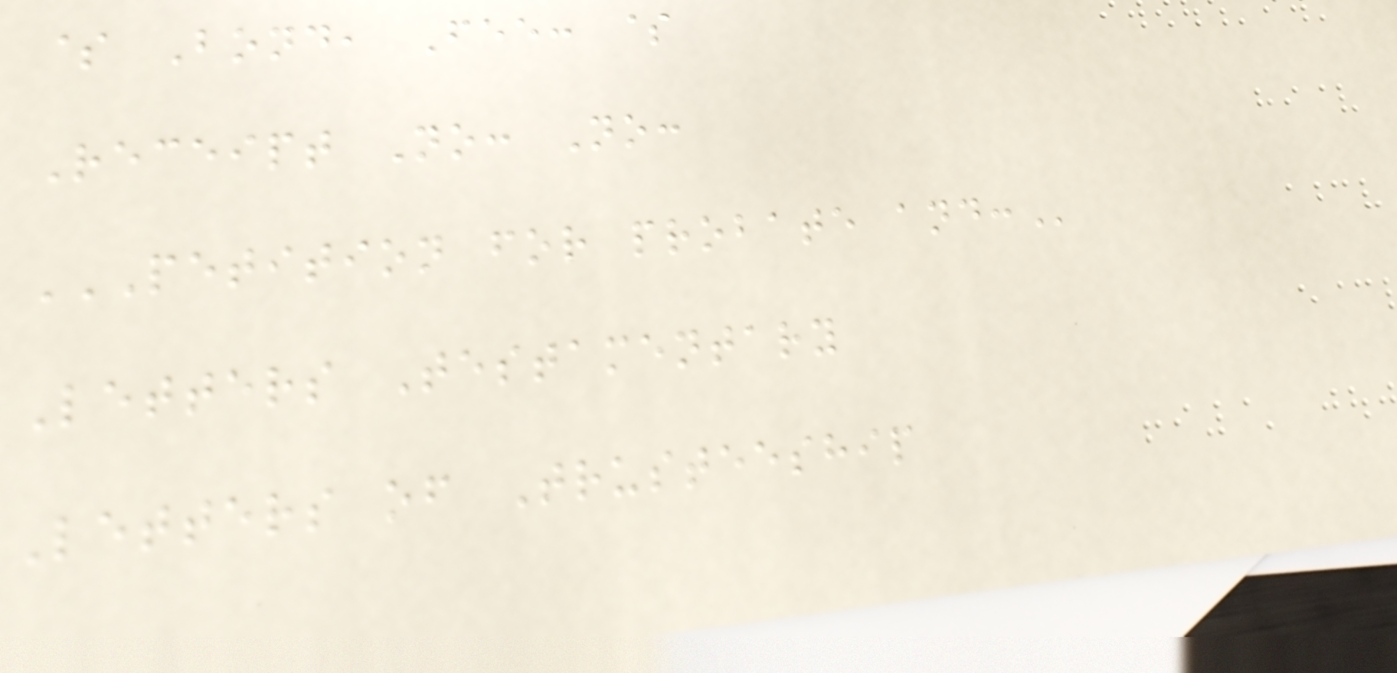$ Bond, Fee: $
Receipt No: No:
PETITION FOR PROBATE AND:
Letters Testamentary
Letters of Trusteeship
